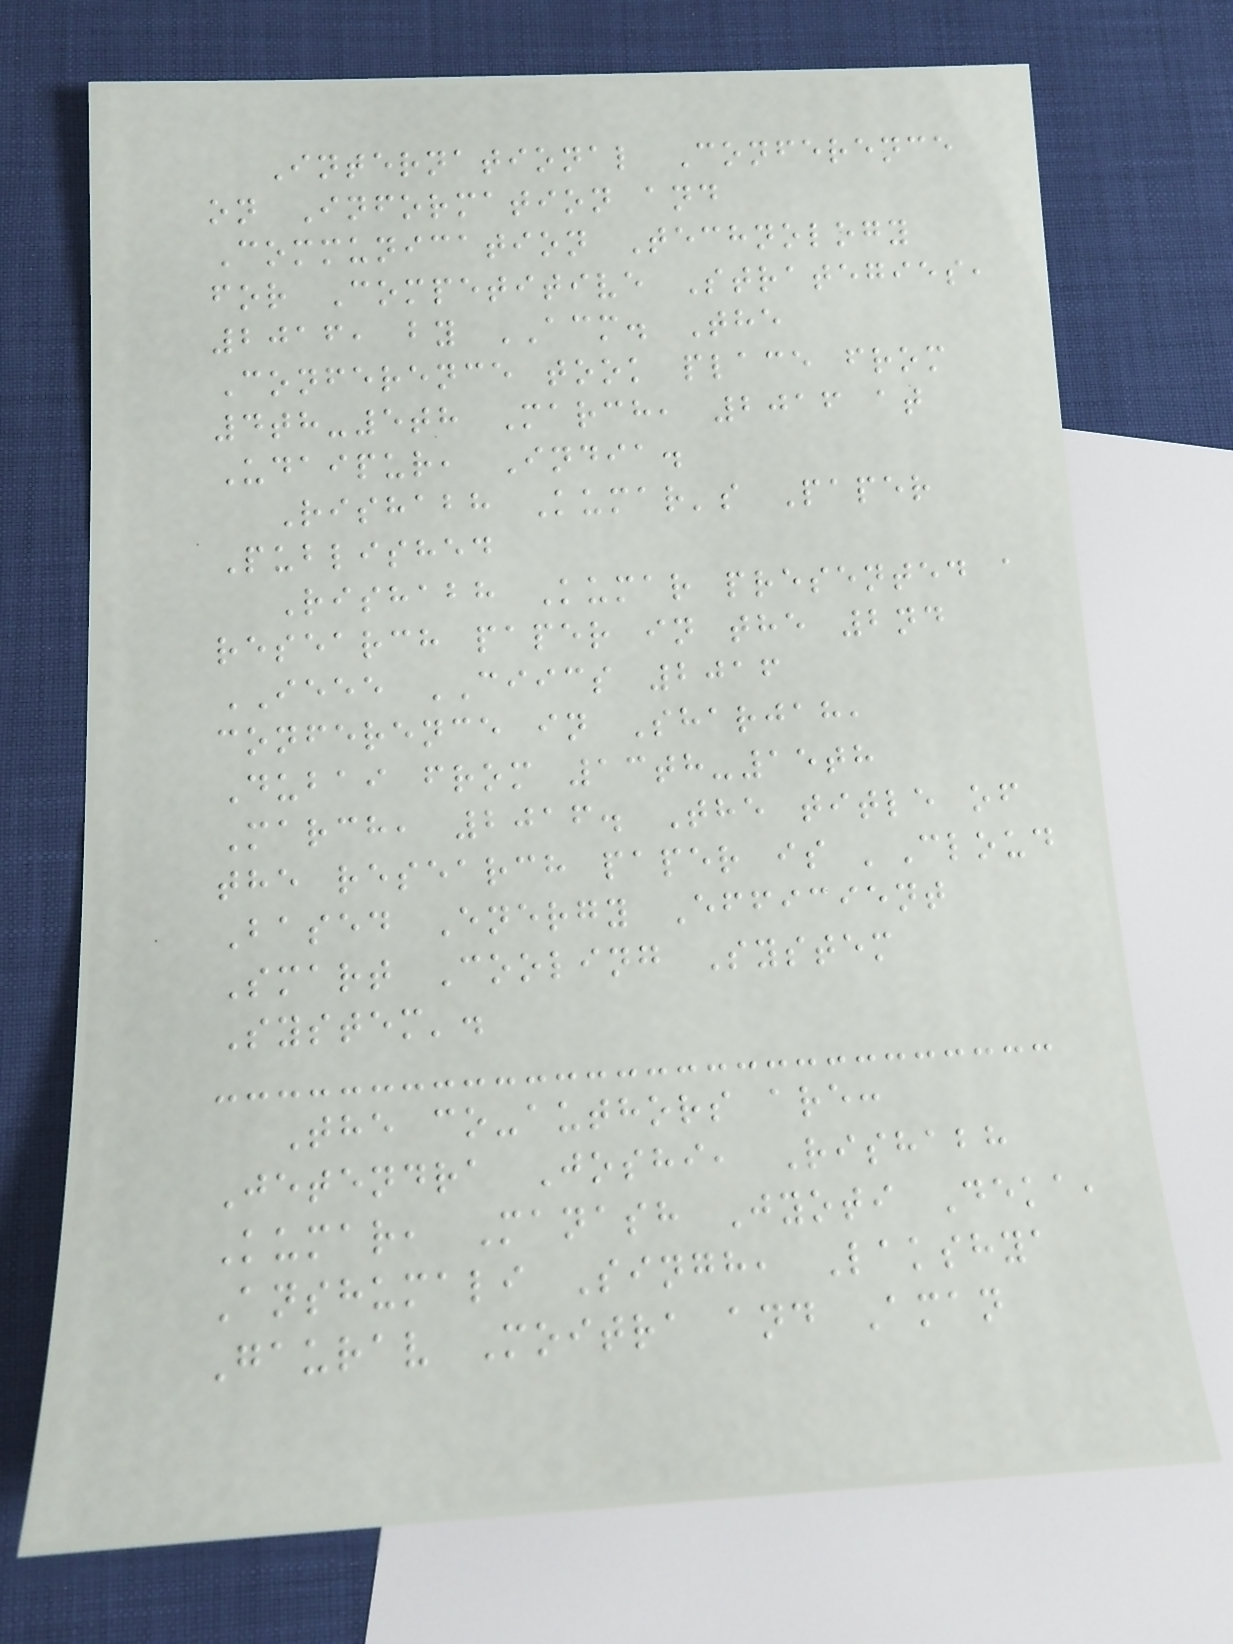International Conference
on Information and
Communication Technology
for Competitive Strategies,
2016, by ACM. The
Conference took place from
4th-5th March, 2016 at
Udaipur, India.
Rishabh Kumar's Paper
Published
Rishabh Kumar presented a
research paper in the 2nd
IEEE CIICS 2016
conference in Sharjah,
Dubai from 13th-15th
March, 2016. The title of
the research paper is 'Cloud
Based Energy Efficient
Smart Cooling System
System'.
The co-authors are:
Jetendra Joshi, Rishabh
Kumar, Manash Jyoti Deka,
Anshumali Singh, Lakshya
Gaurav Moitra and Aman
